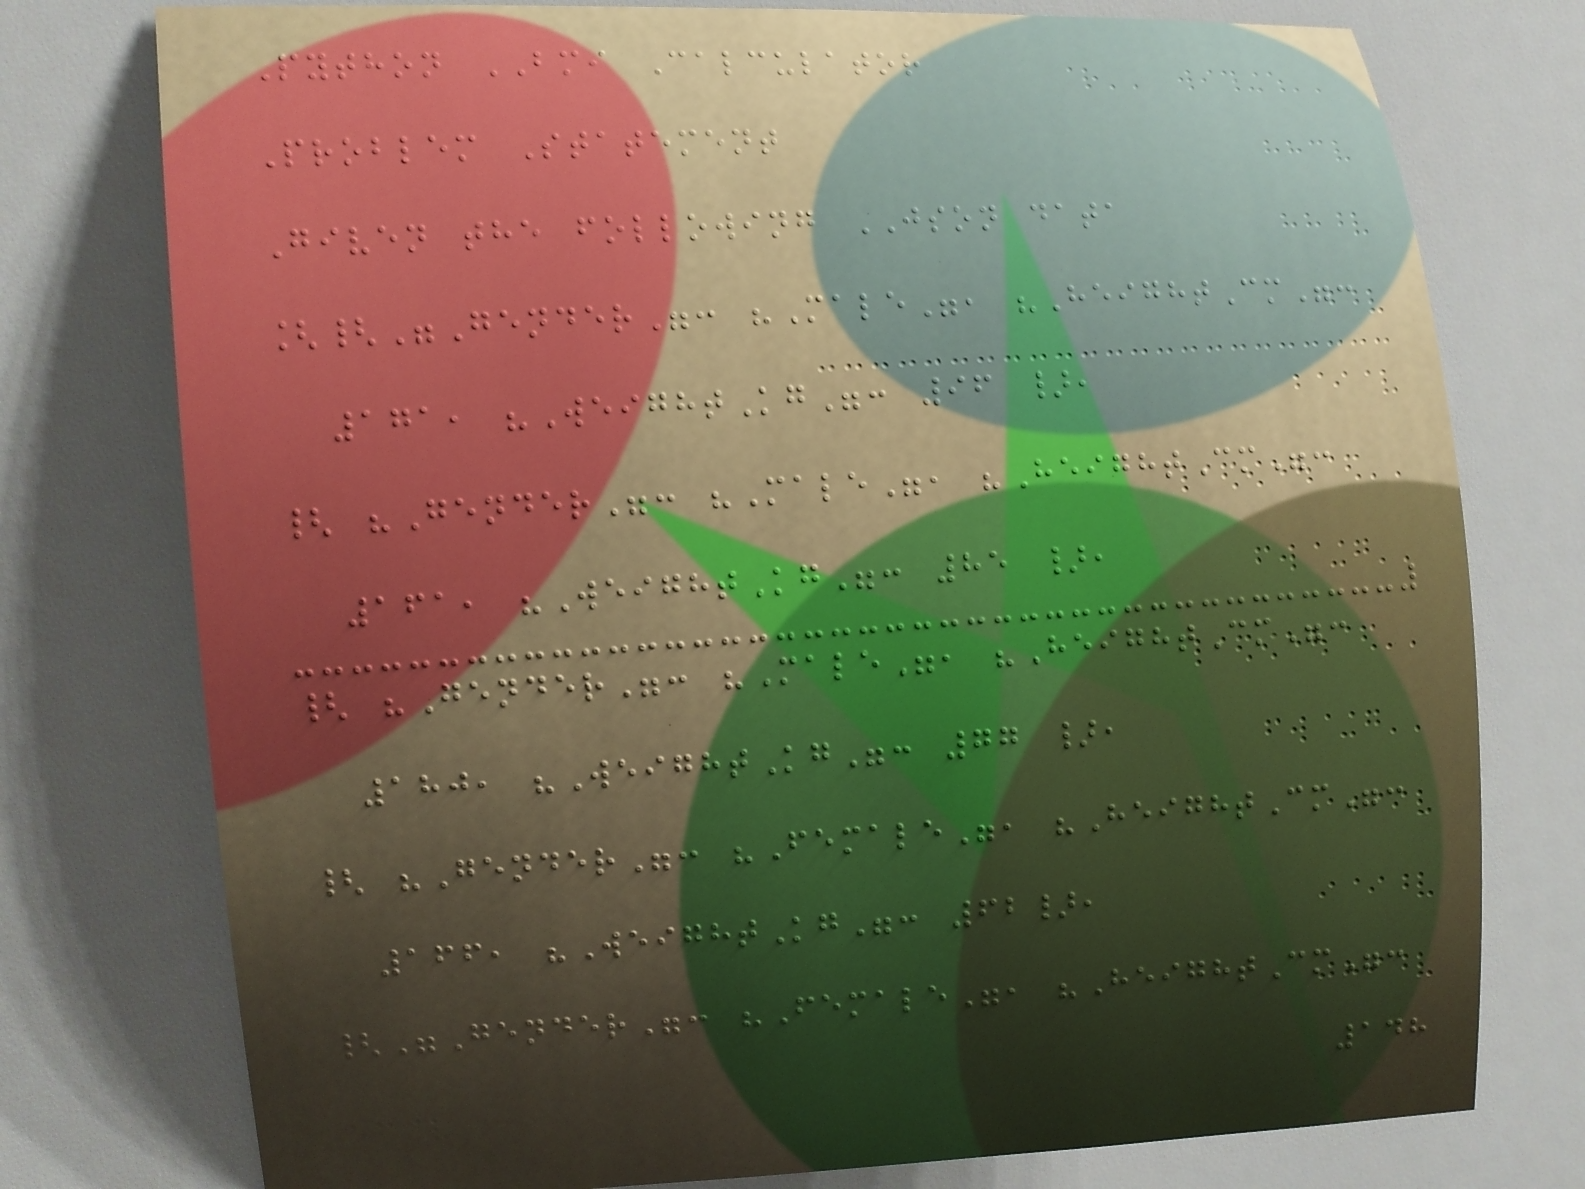Python BMI Calculator
Problem Statement
Given the following JSON data
[{"Gender": "Male", "HeightCm":
171, "WeightKg": 96 },
{ "Gender": "Male", "HeightCm":
161, "WeightKg": 85 },
{ "Gender": "Male", "HeightCm":
180, "WeightKg": 77 },
{ "Gender": "Female", "HeightCm":
166, "WeightKg": 62},
{"Gender": "Female", "HeightCm":
148
